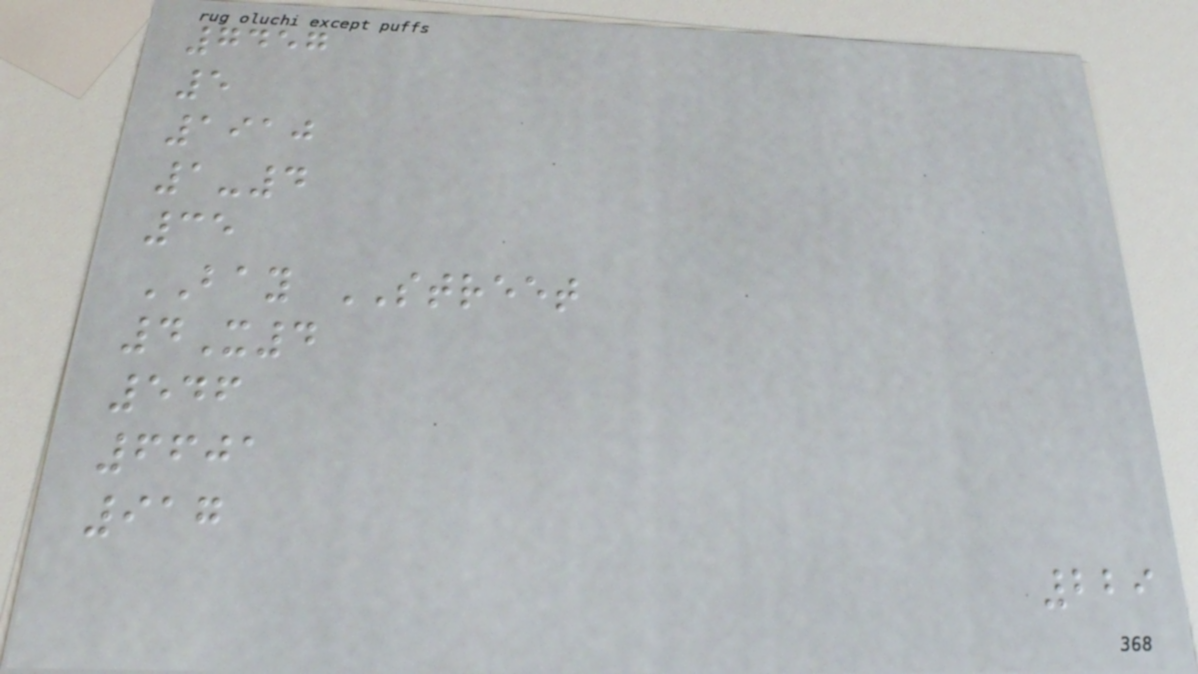7457
5
1910
1-4
35
BAY STREET
4X4
546
6601
917
229
